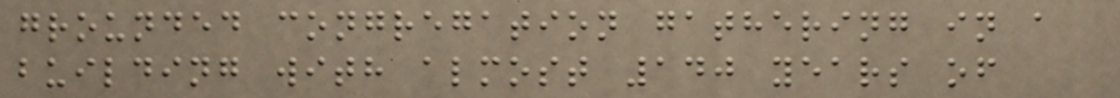grounded congregation gathering in a
building with almost 140 years of
